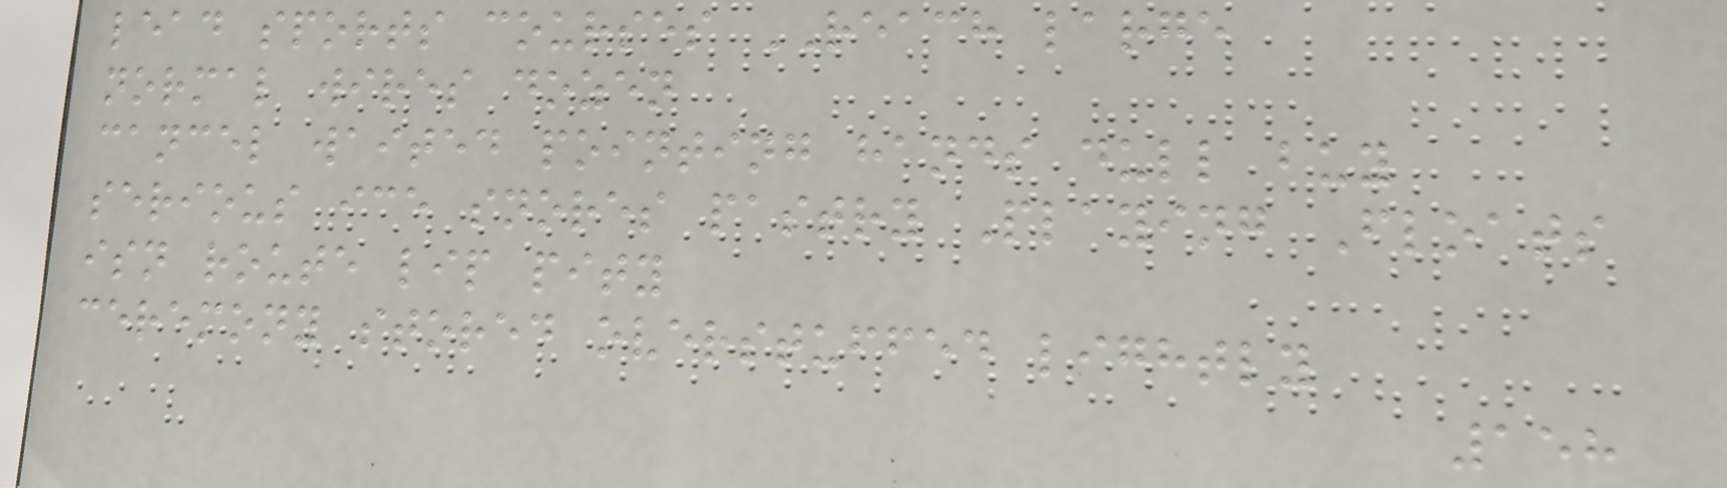lead sports courses REACH large
normal wires dozen
cancel waited pointing hands dull buy
serious ice snores pastry Playing Floats
isn route lip pity
ceremony stored overstuffed lightly
158
